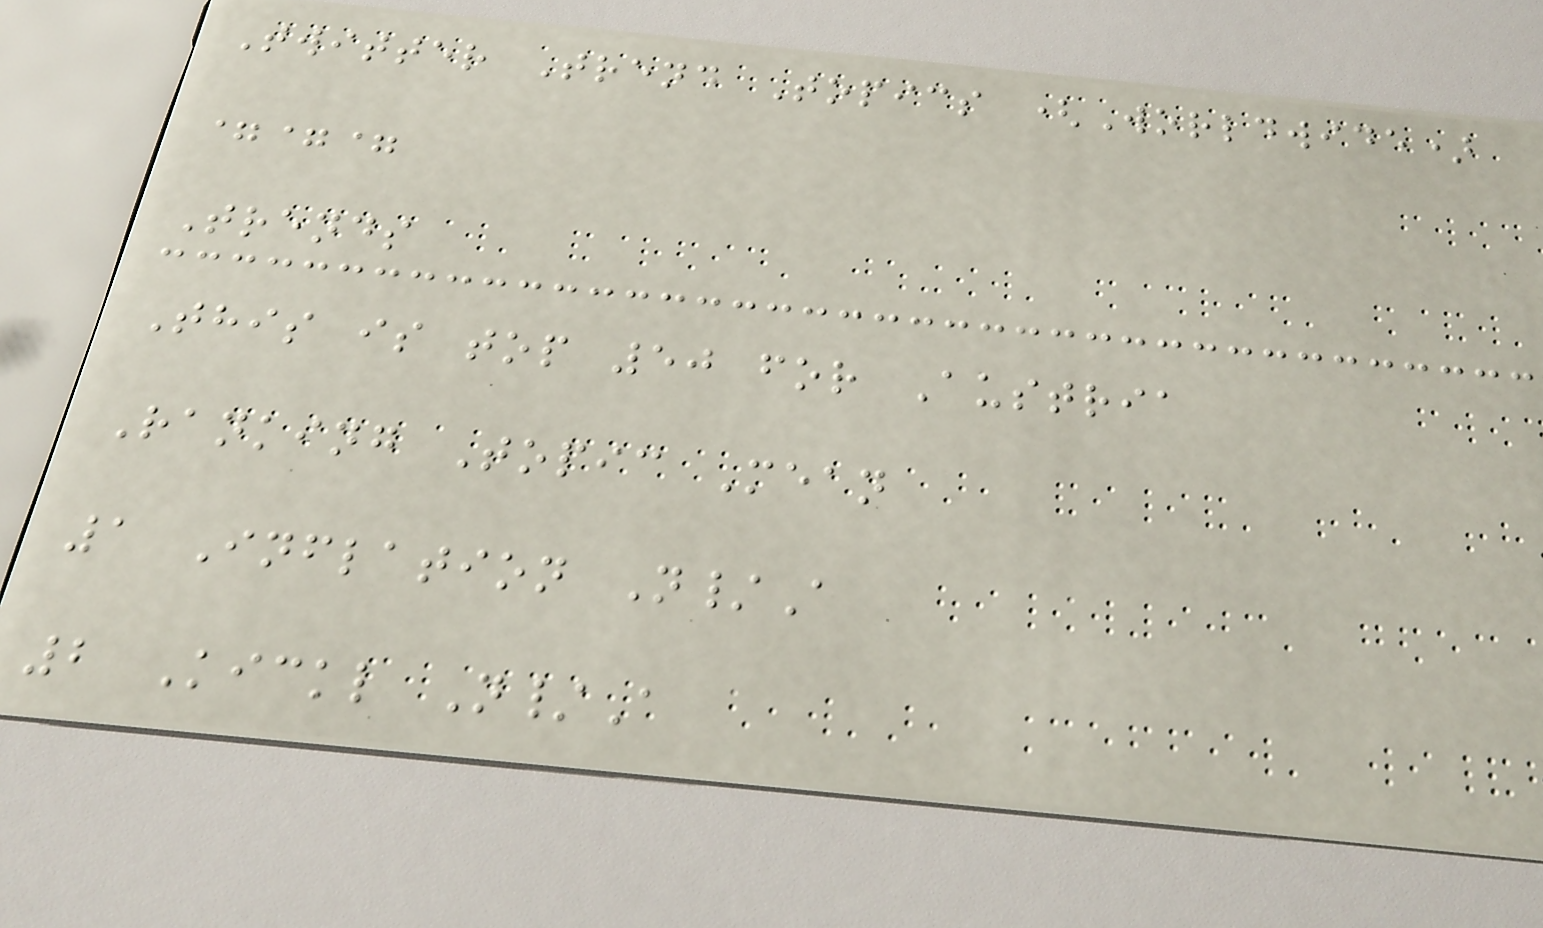Twitter Trend Topics (Worldwide)
===
Trends
This is top 50 for Austria
Ranking Topic Mean
1 Inflation N/A
2 Kickl N/A
